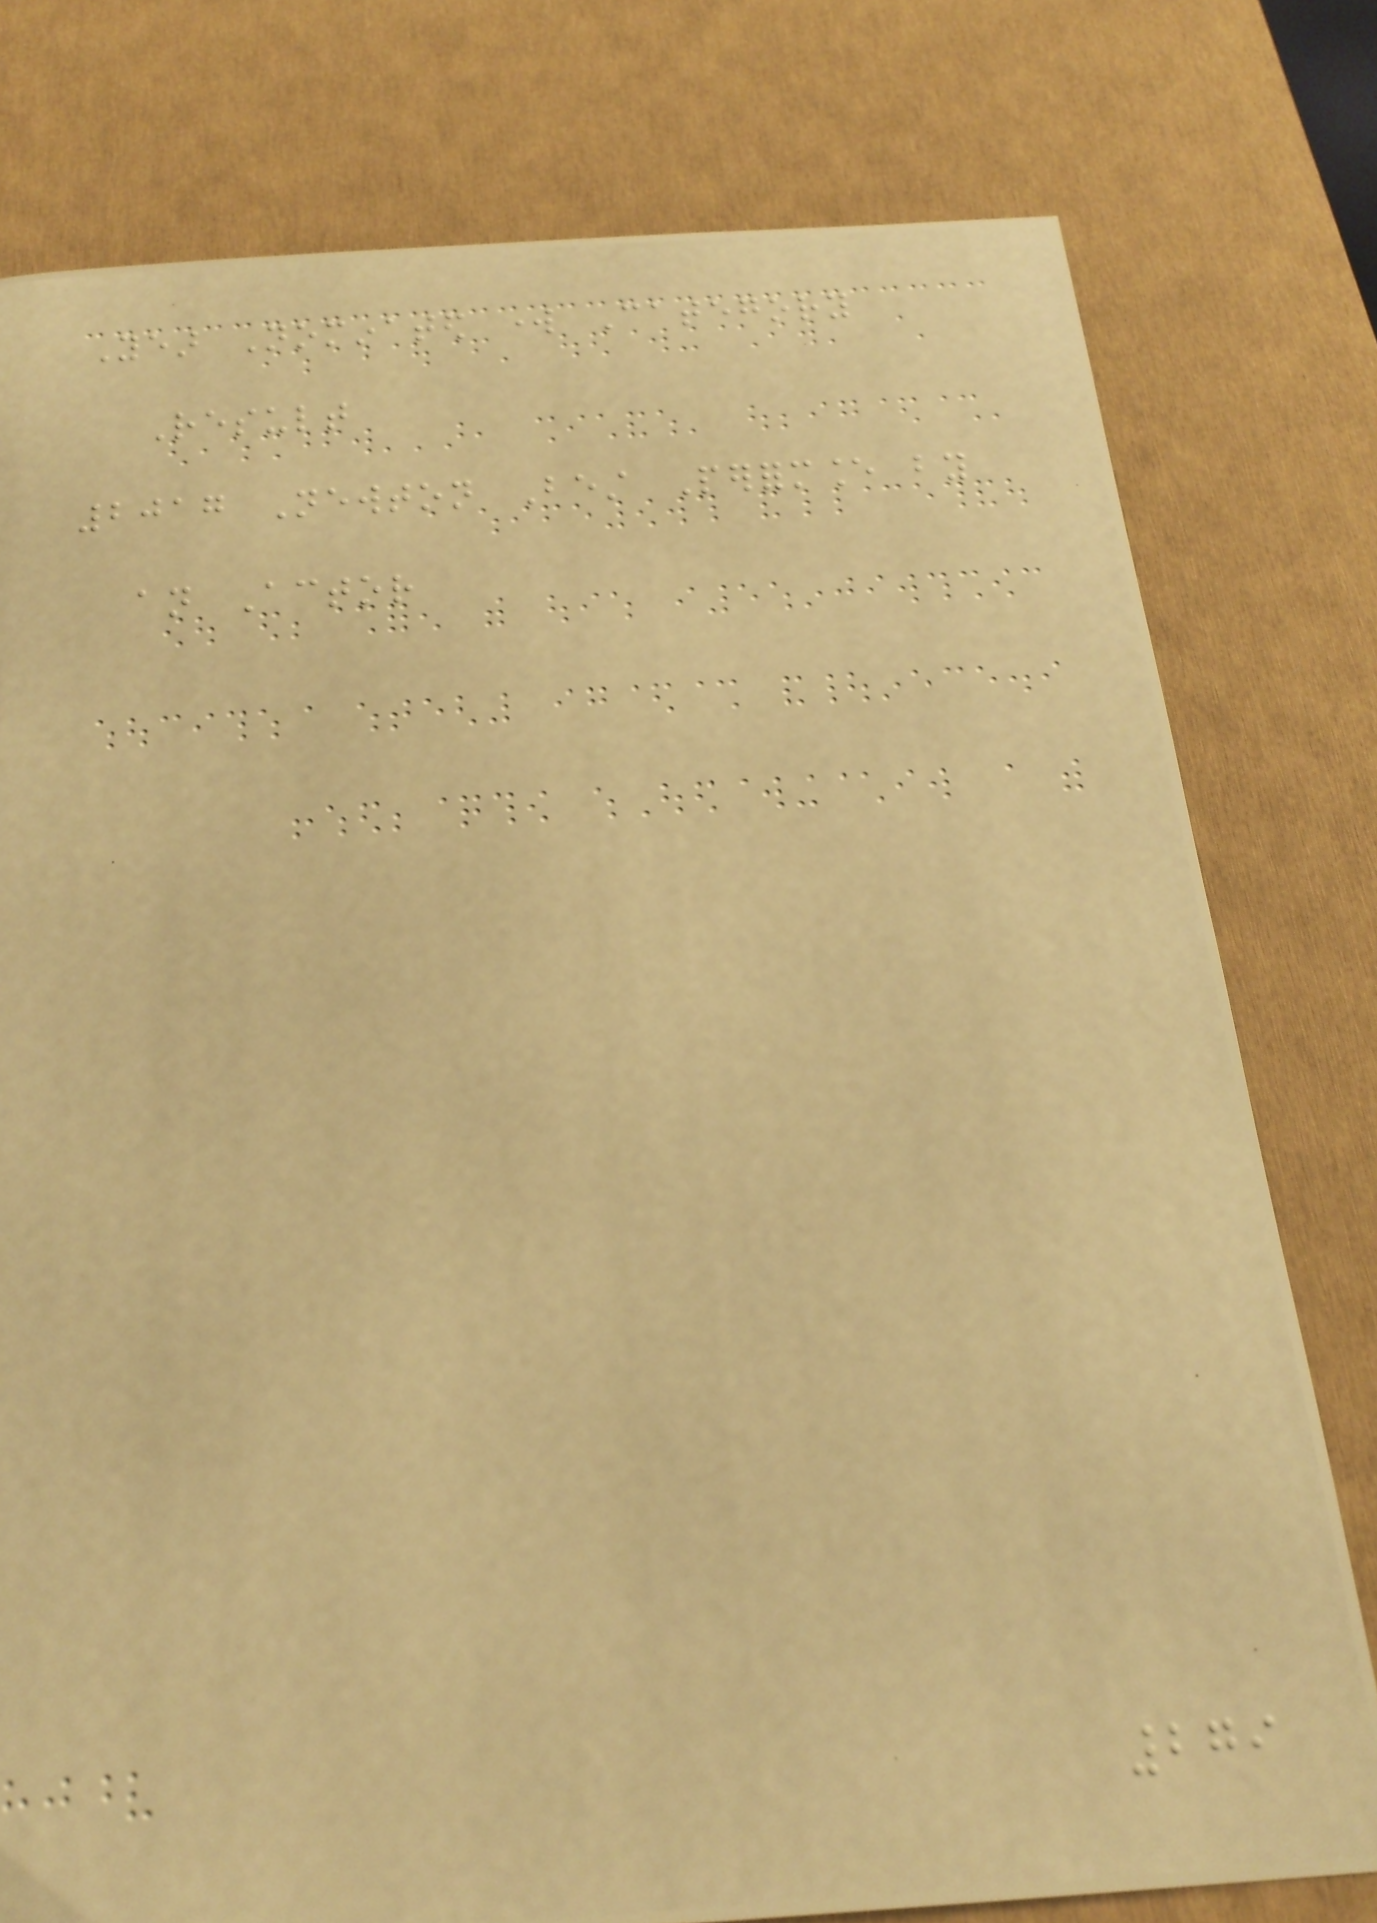Year Nominated work Category
Result
2017 Newton Best Performance by
an Actor
279
